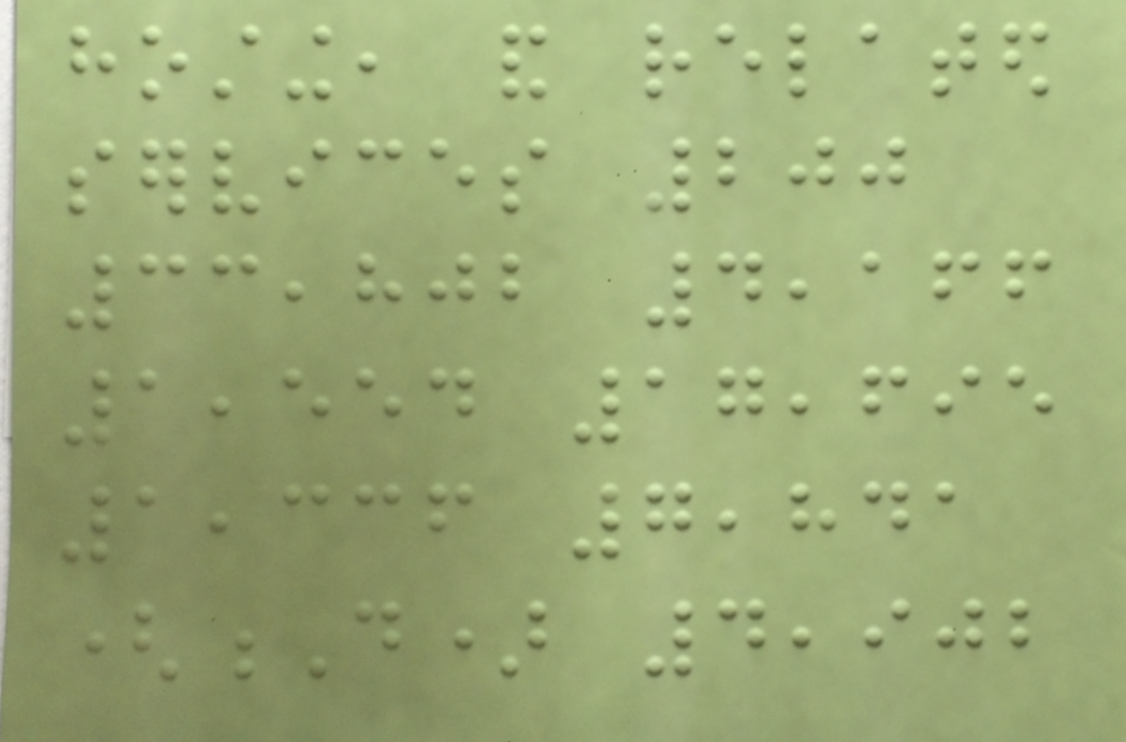hosting, and related
services 200
33,802 4,166
1,554 17,695
1,336 7,841
(D) 4,902
